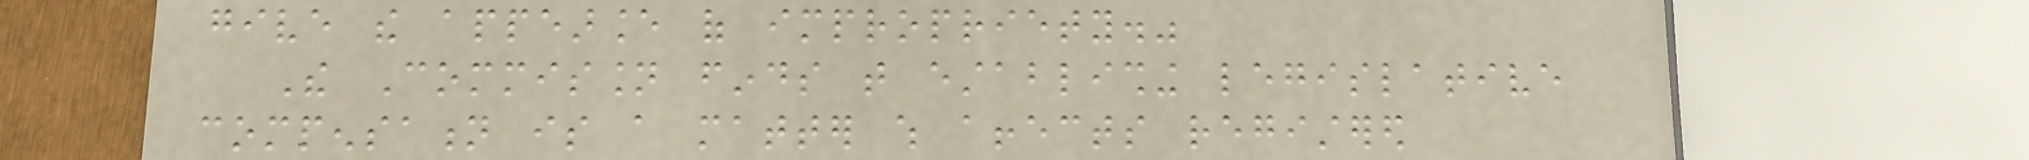give the appearance of impropriety."
The Commission finds that establishing legislative
compensation is a matter which affects registered
